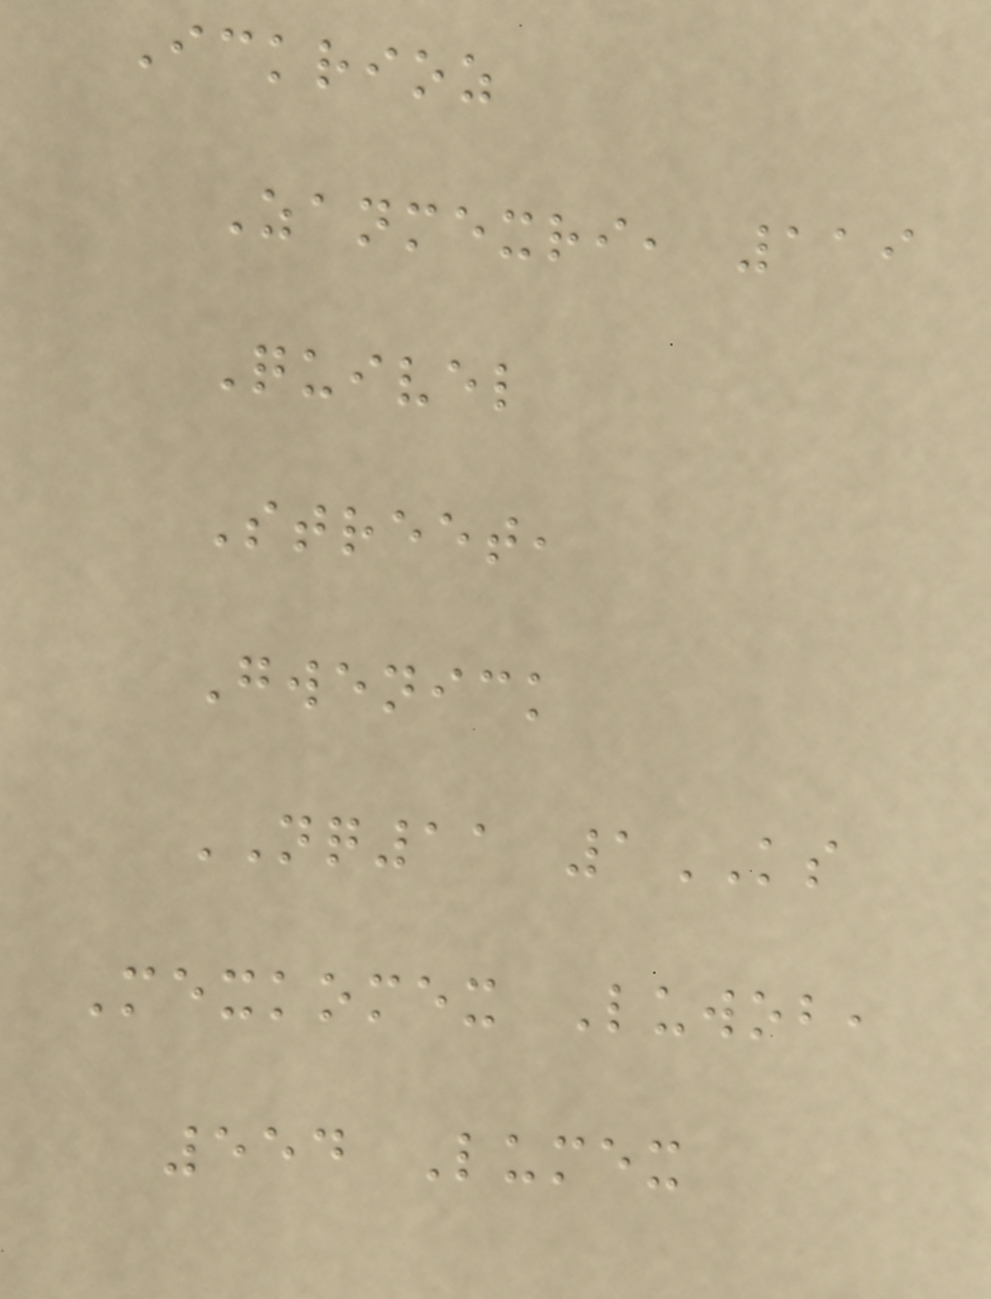Ickrioz
Zanmexri, 119
Quivel
Street,
Gwenick
NQ11 1KS
Mexkomex Luwob,
554 Lumex
